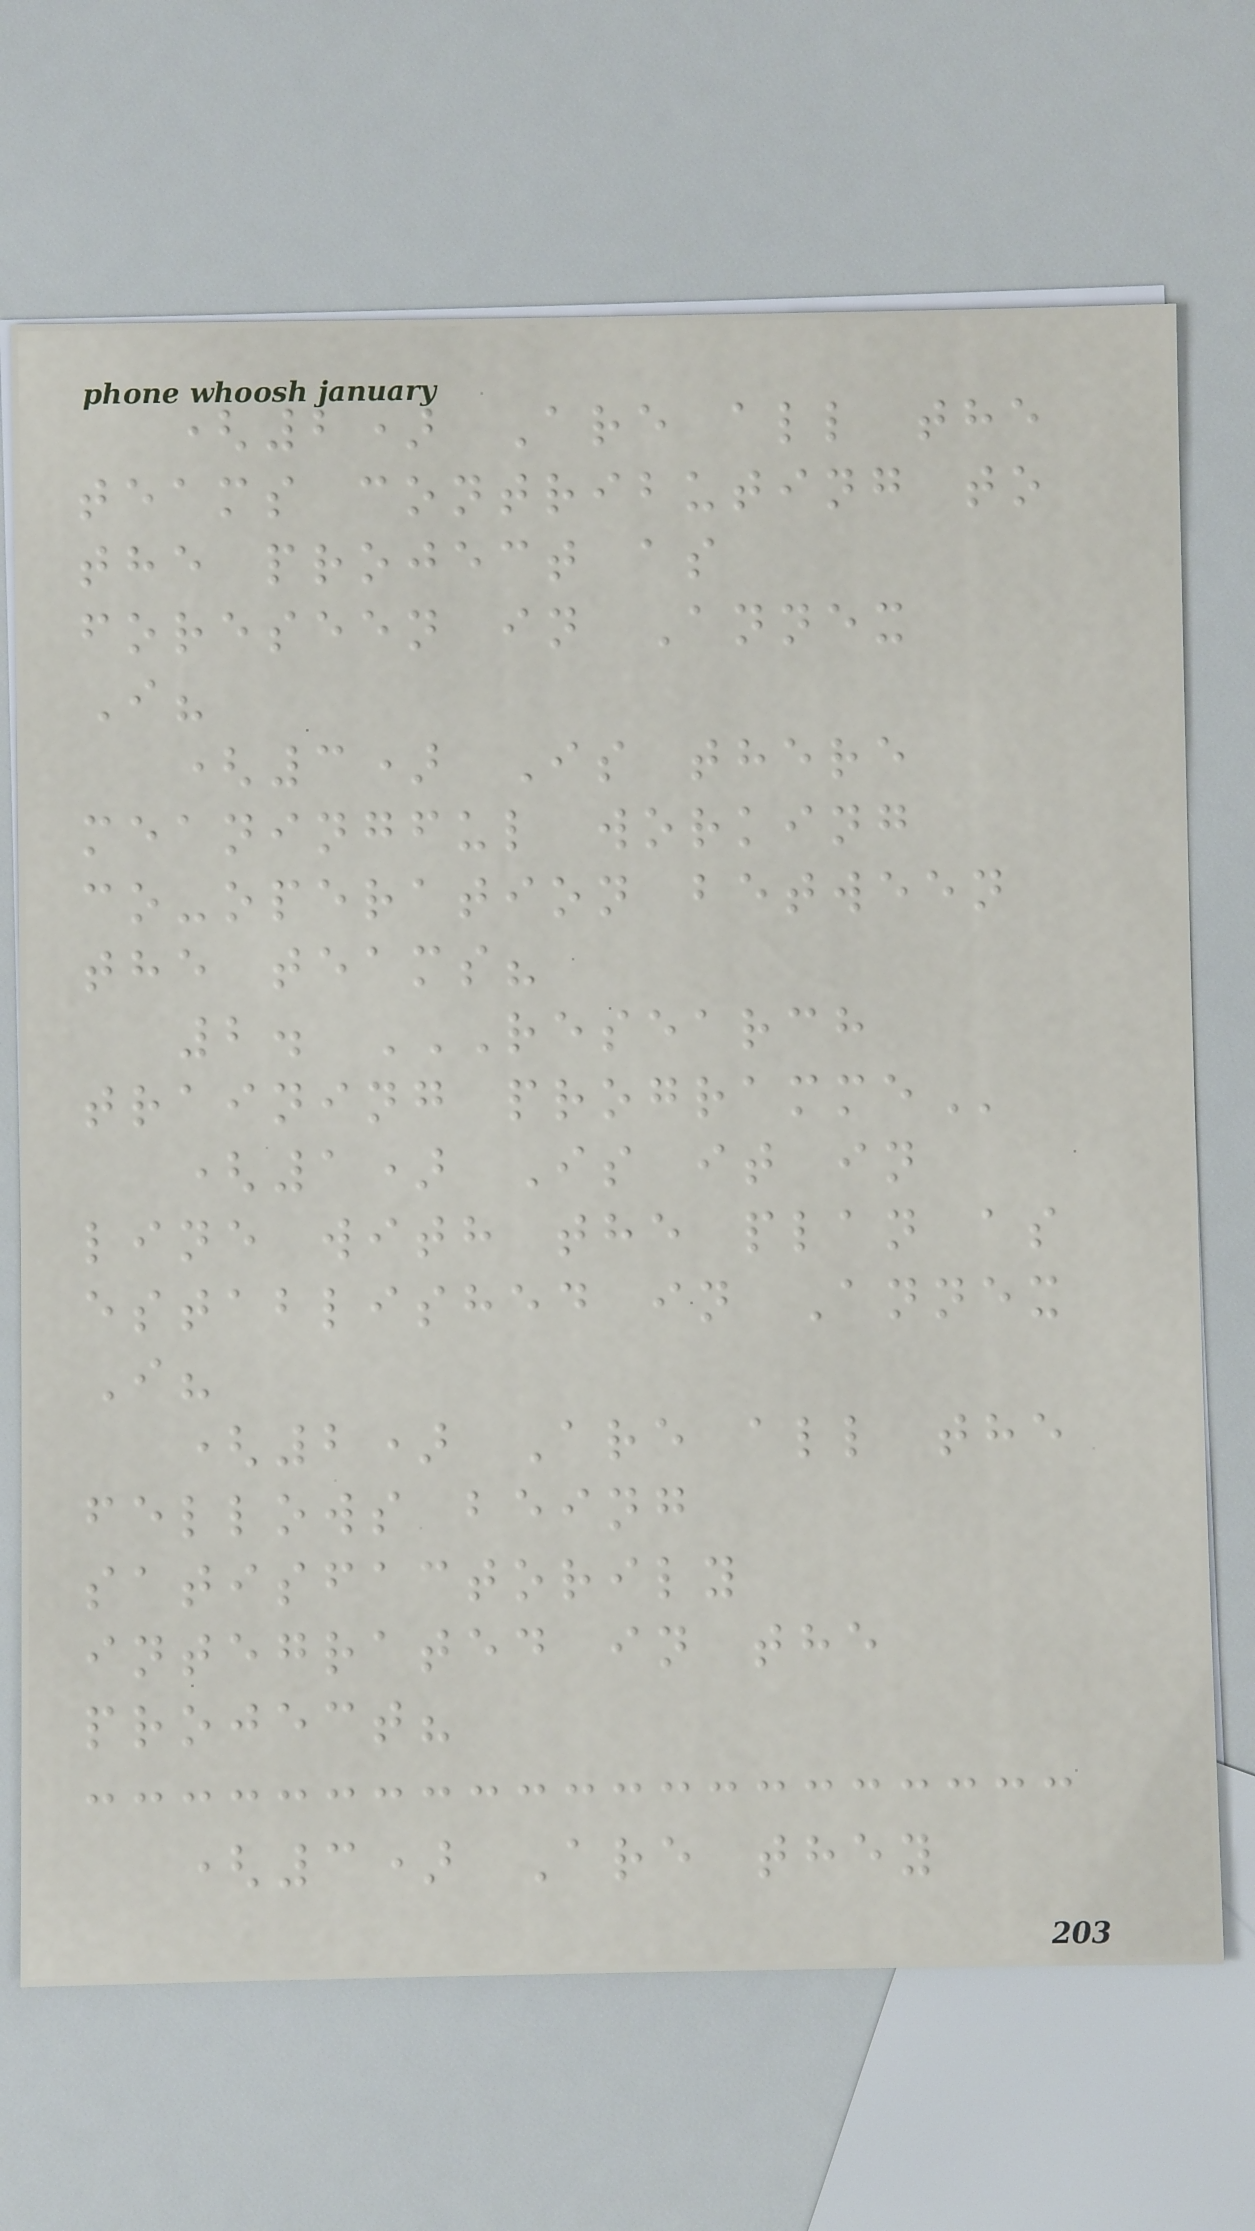(2) Are all the
teams contributing to
the project as
foreseen in Annex
I?
(3) Is there
meaningful working
co-operation between
the teams?
2. RESEARCH
TRAINING PROGRAMME
(1) Is it in
line with the plan as
established in Annex
I?
(2) Are all the
fellows being
satisfactorily
integrated in the
project?
(3) Are they
